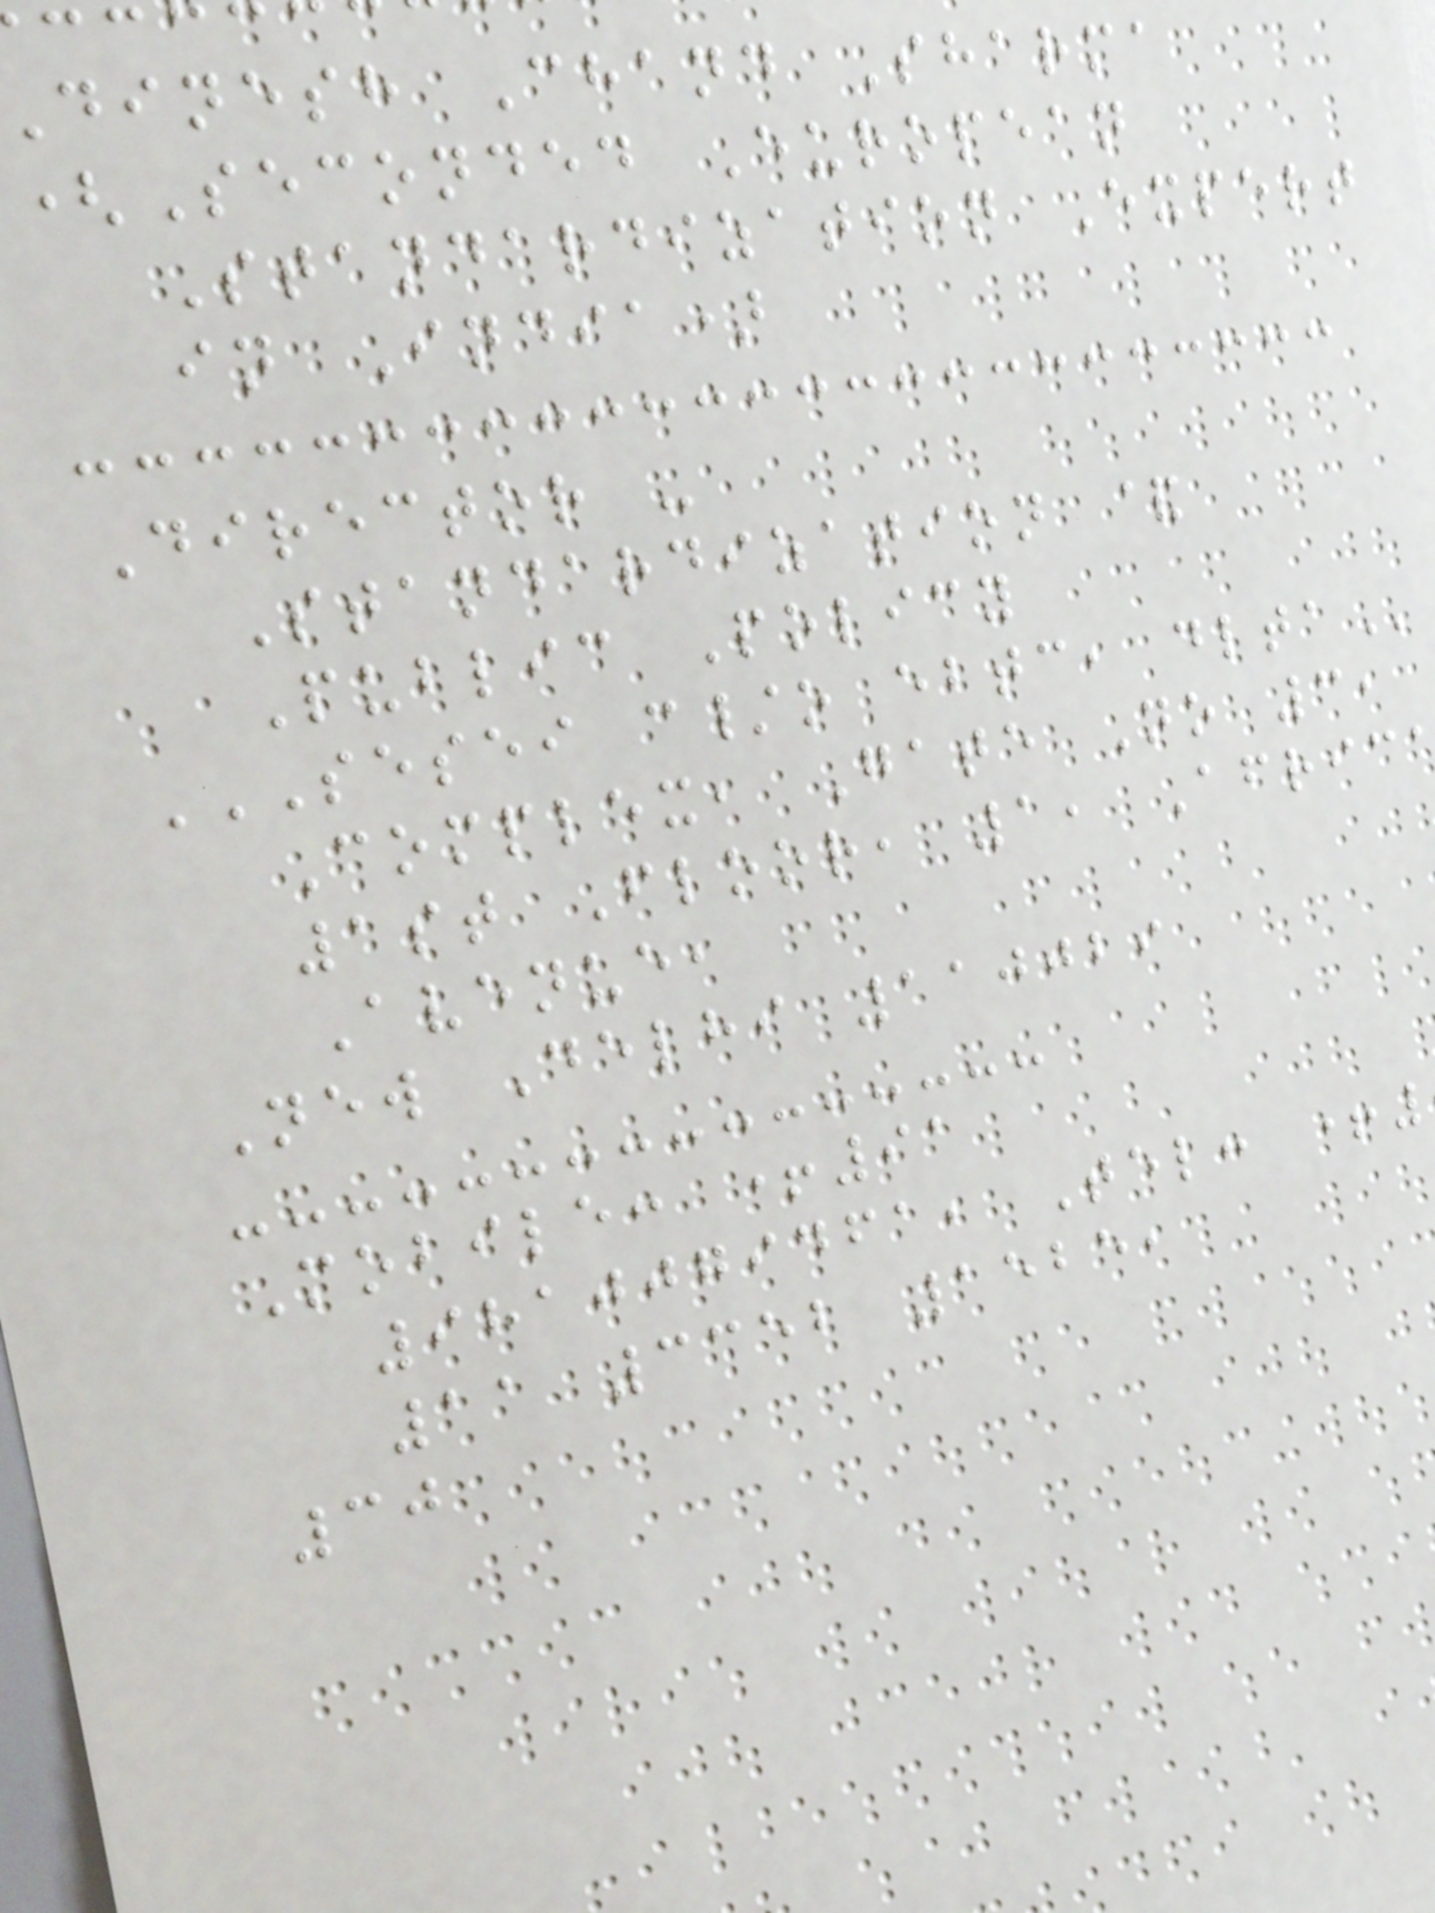dinesh Chand Sharma
(Seconded European
Standardization Expert
in India)
Director -
Standardization &
Public Policy
SESEI C/O EBTC, DLTA
Complex, Gate No 3,
1st Floor, 1, Afric
Avenue,
New Delhi 110029
Mobile: +91
9810079461, Tel: +
11 3352 1525,
30
